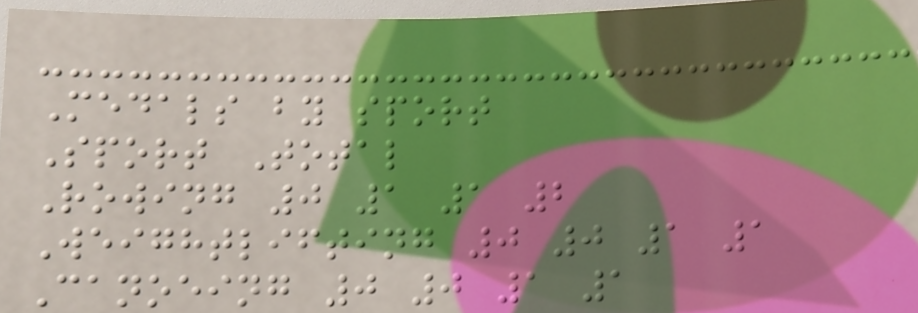Medals by sport
Sport Total
Rowing 0 1 1 2
Weightlifting 0 0 1 1
Canoeing 0 0 1 1
